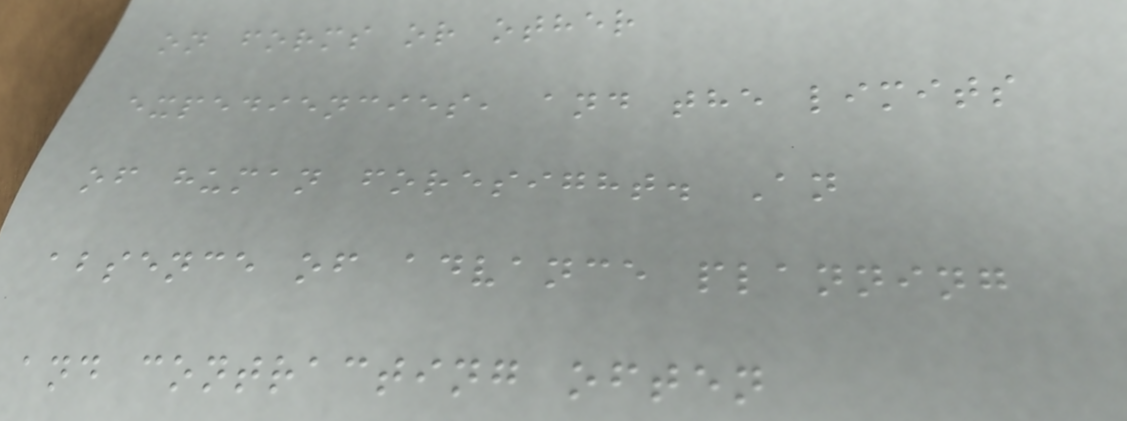on forms or other
expediencies, and the limits
of human foresight. An
absence of advance planning
and contracting often
